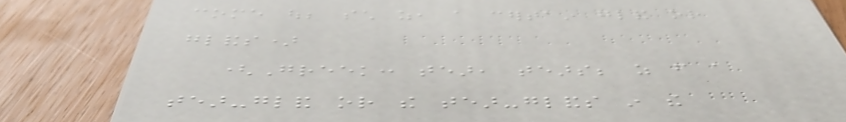come out; such as, a certain gland or
glands)
(Greek: tear, tears; as from a
tear-gland or the tear-glands in the
